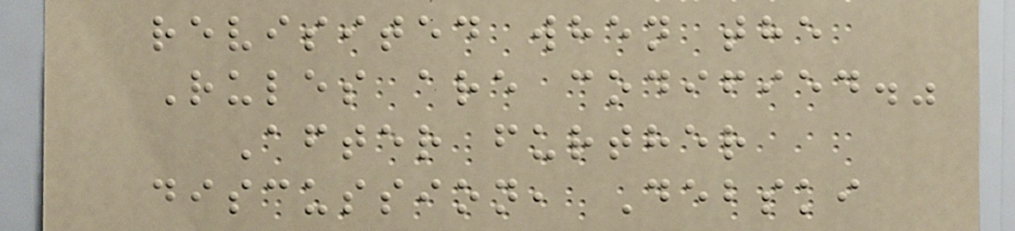revisited when the
Rules are codified."
After further
discussion, Debski
